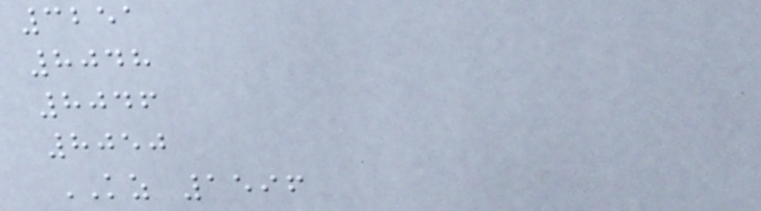3251
8048
8046
8050
KZ 1596
